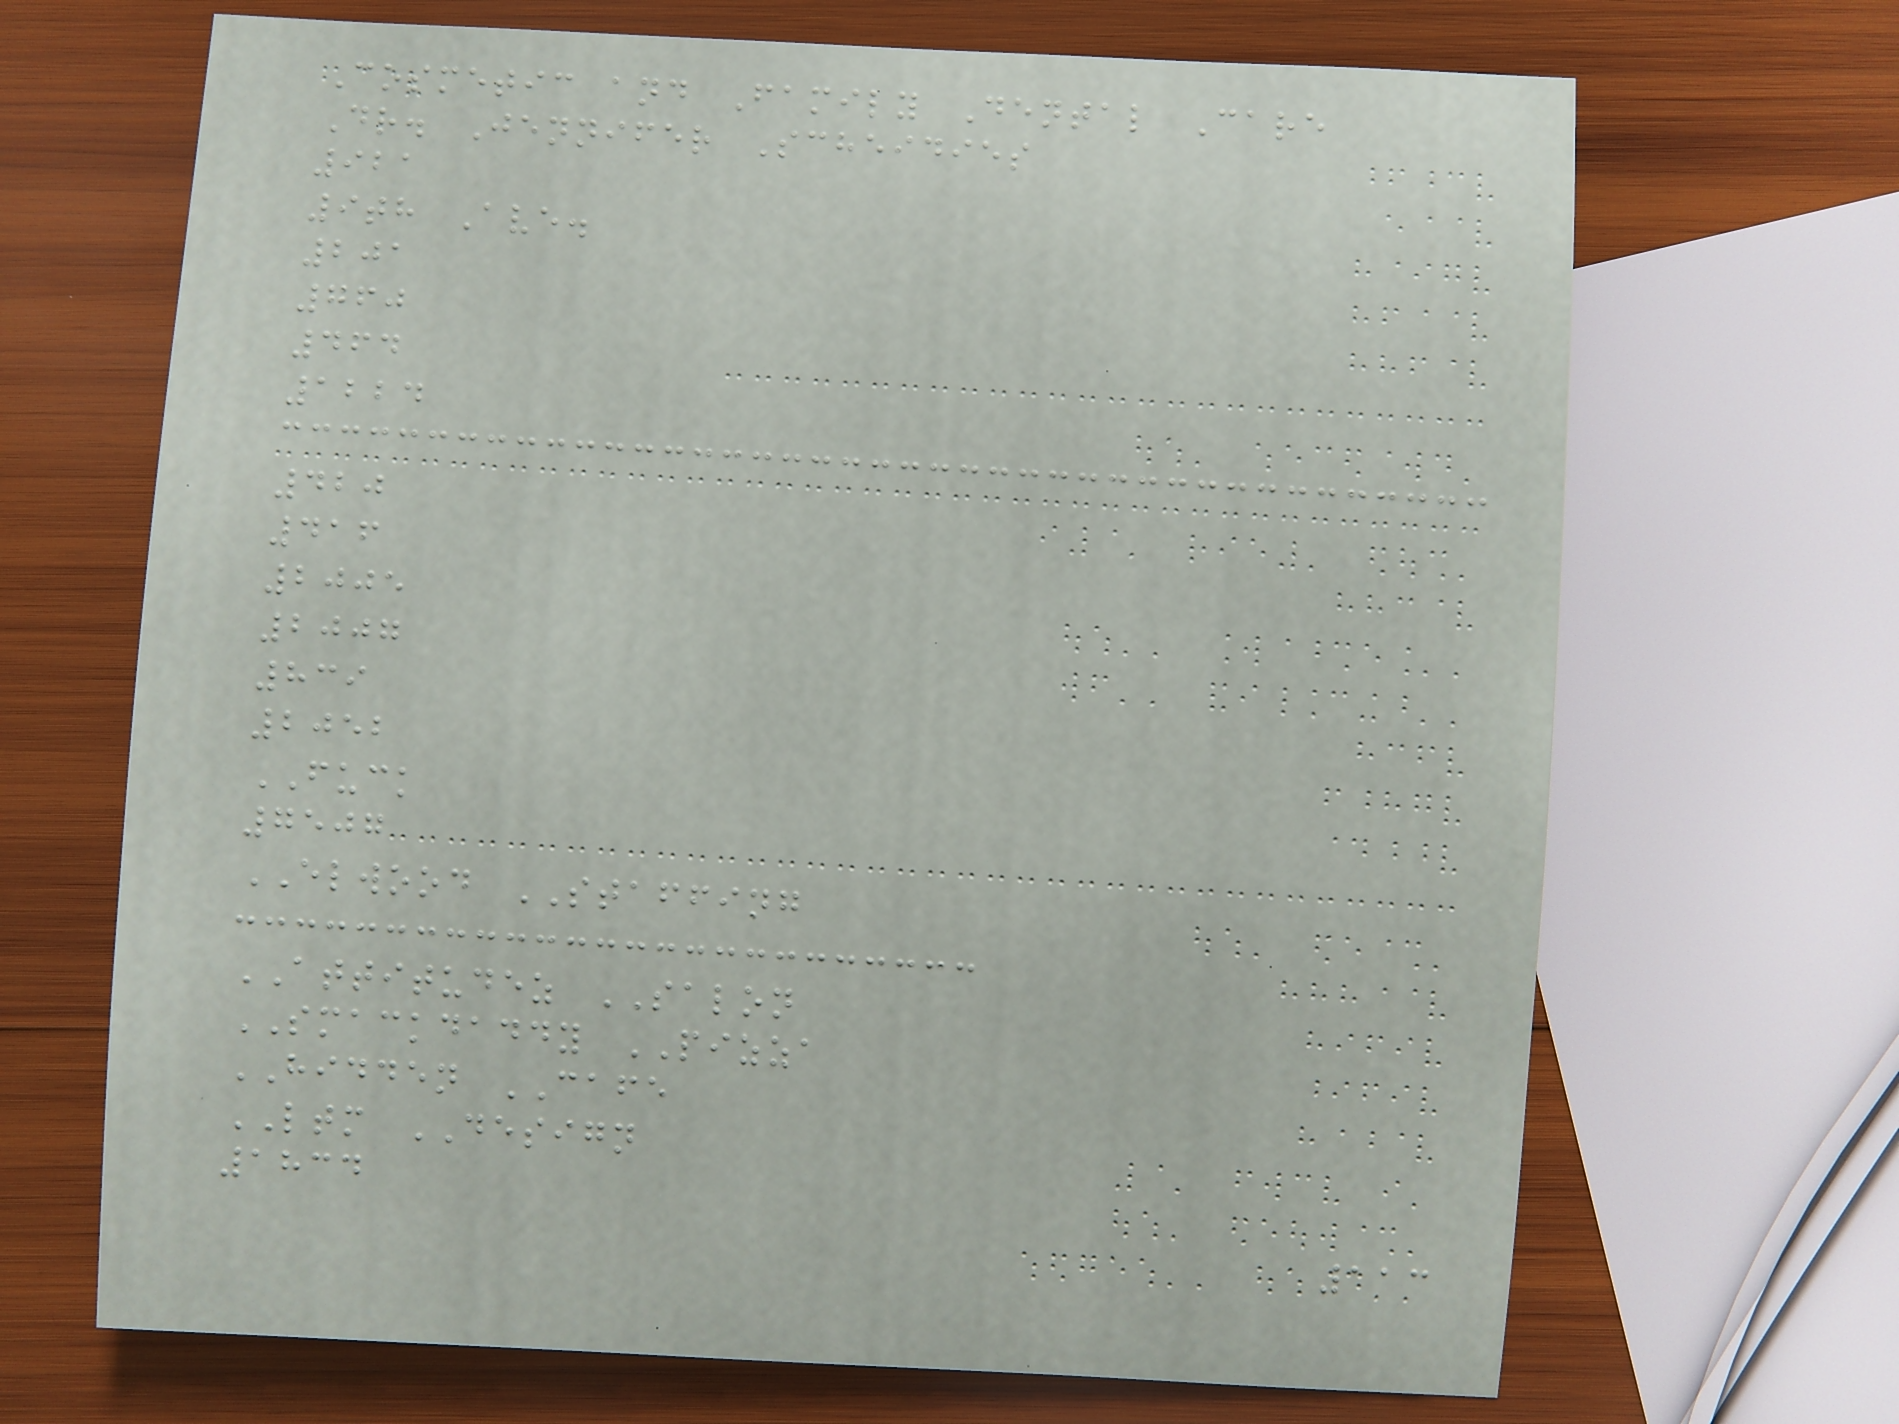Cosmetic and Family Dental Care
Dr. Jennifer Scheidies
921
9th Ave.
201
760
464
1224
420
416
2005
2007
839
2052
FUCK
7507
ELWOOD STAFFING
ATTITUDEZ SALON
SMACKDADDY PIZZA
HIDDEN CAFE
LTM DESIGN
1834
113
